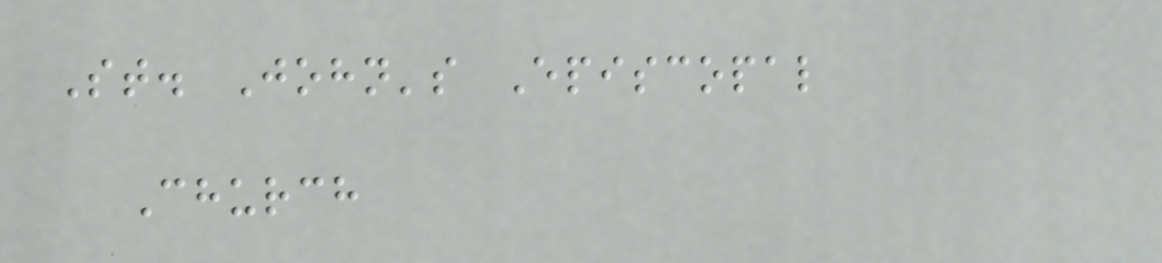St. John's Episcopal
Church
